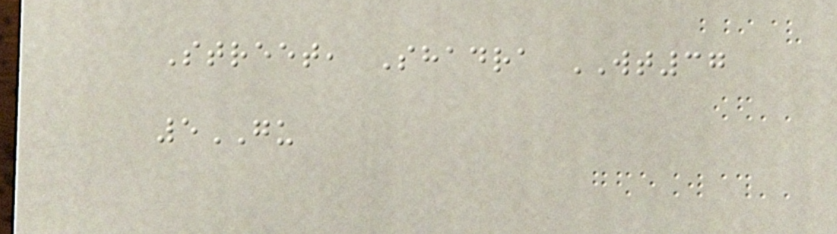Street, Shadra WT37
5GU
